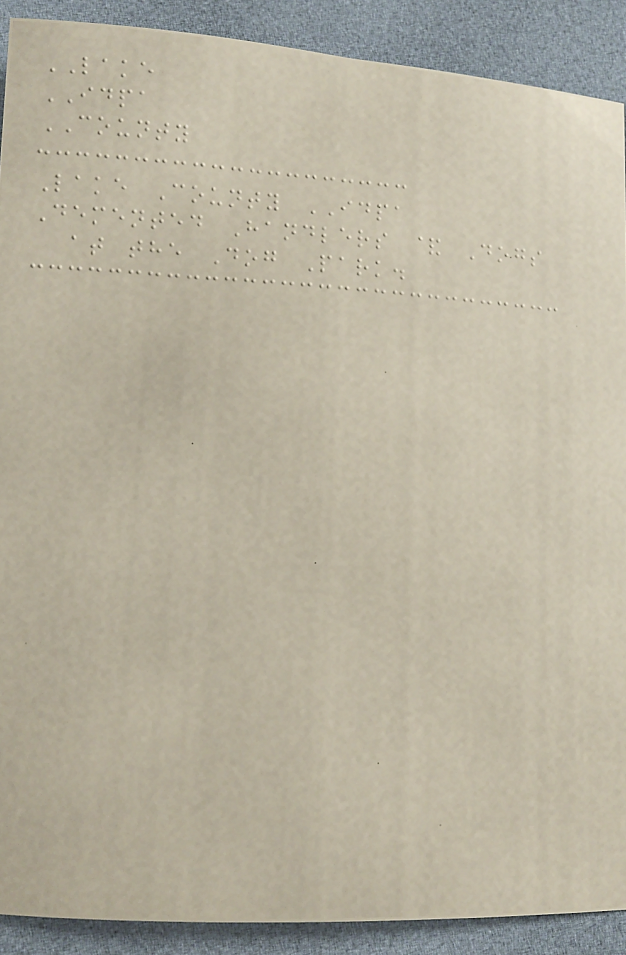LAKE
IDPA
COUNTY
Lake County IDPA
Demented Handlers & Dogs
at the Dog Park.
